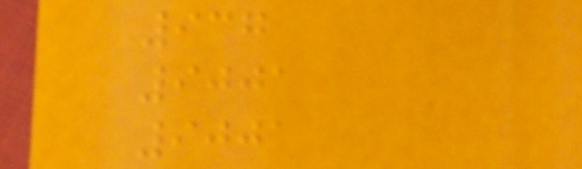937
9001
9001
